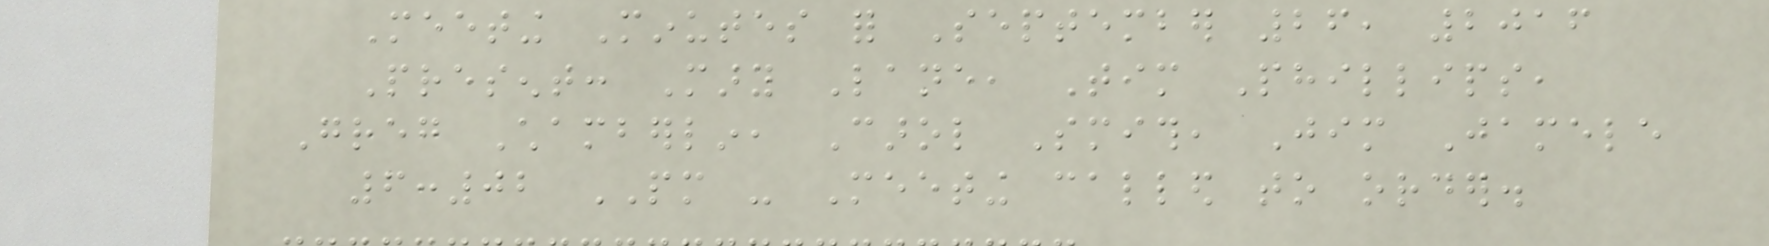Meeting Minutes for September 26, 2016
Present: Mary Lane, Tim Phillips,
Greg Chamberlin, Carol Smith, Jim Jamele
6:02 PM - Meeting called to order.
